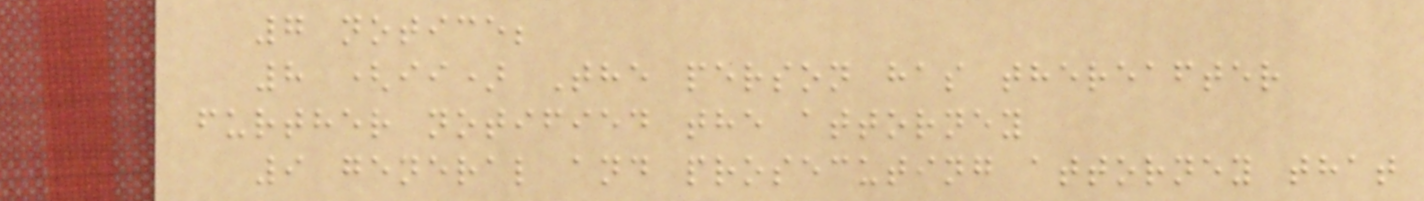7 notice;
8 (ii) The person has thereafter
further notified the attorney
9 general and prosecuting attorney that
